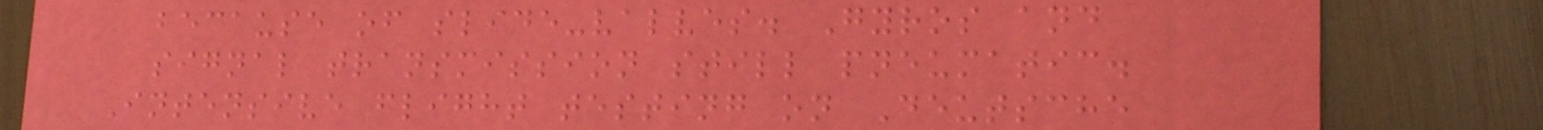because of slide-valves. Gyros and
signal transmission still pneumatic.
Intensive flight testing on Deutsche
